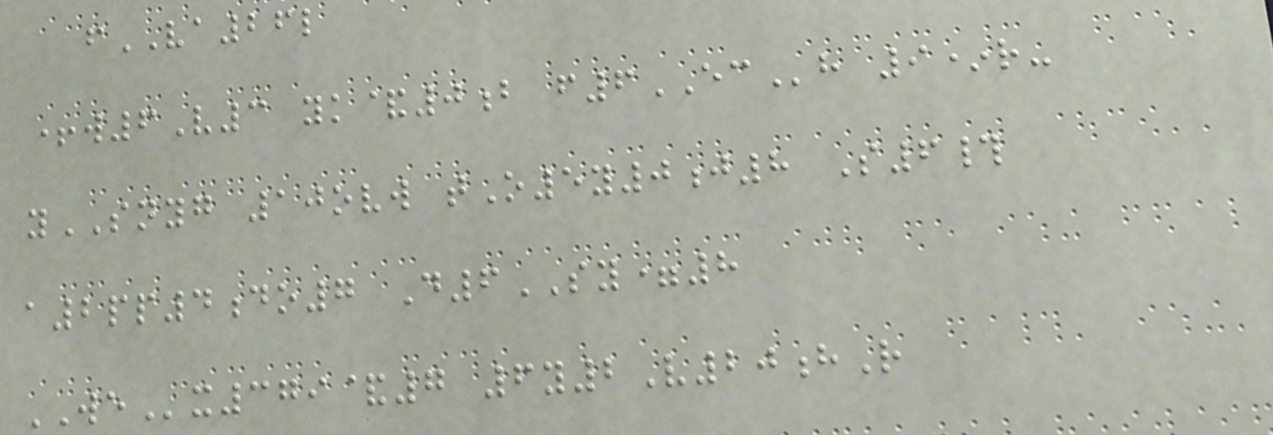fVA26l
+w6V3 yk&0b f6ECh 9*r-
ySNYG 10ovw tO5y0j8 S6#
a2pp4do7 D6SY=8
WEx379&7 6y2V20hR
